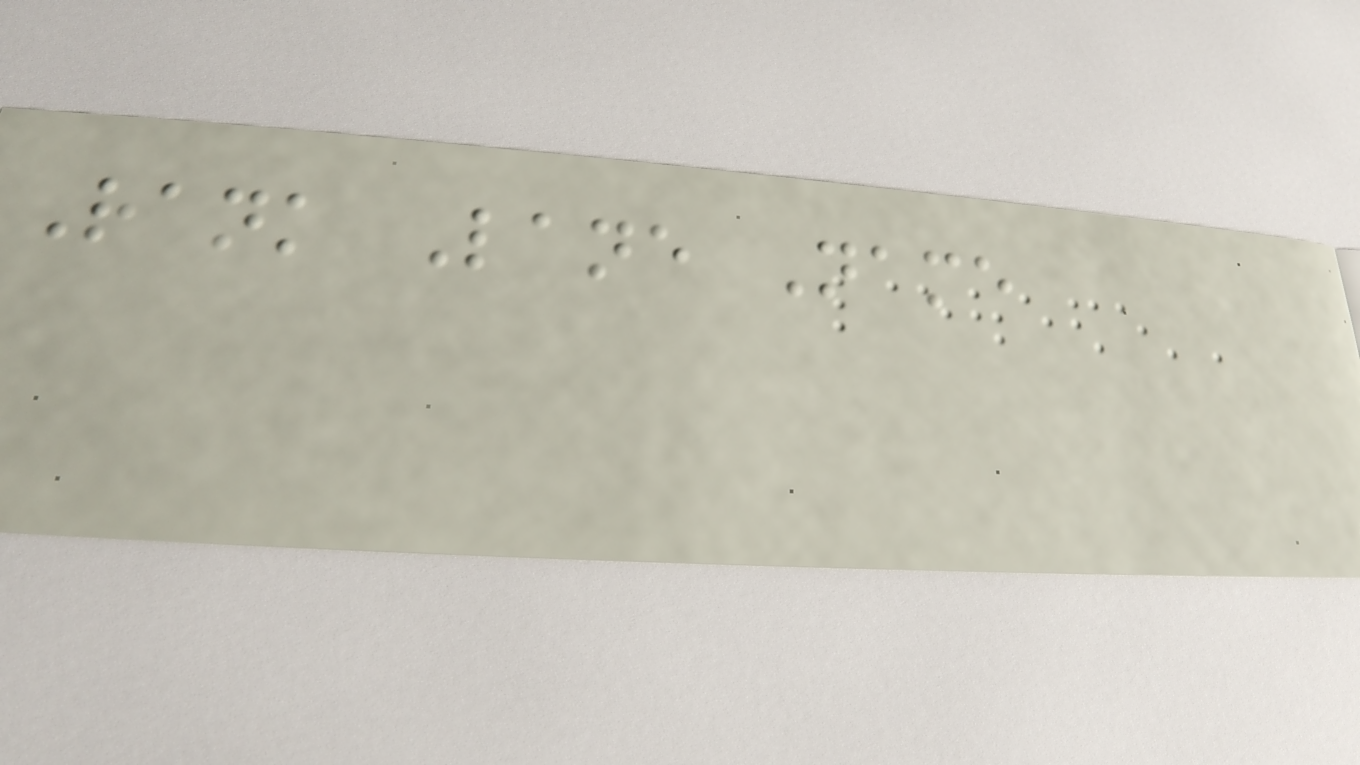Rank Lane Name
